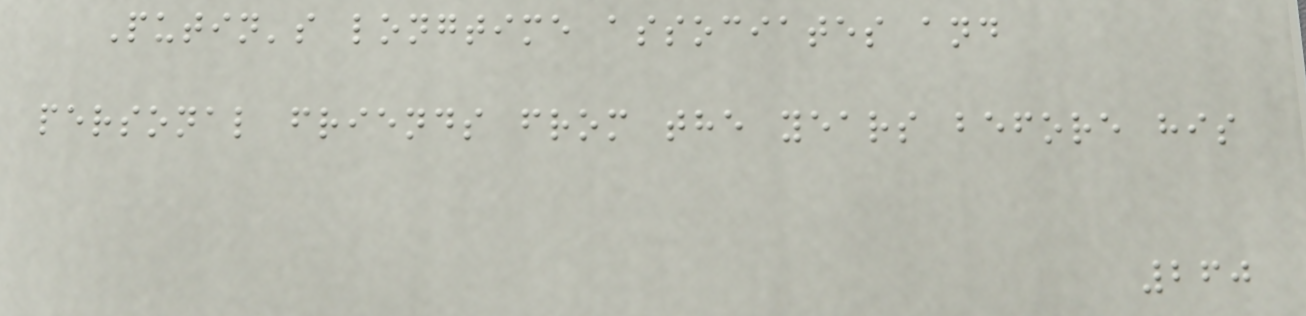Putin's longtime associates and
personal friends from the years before his
260
